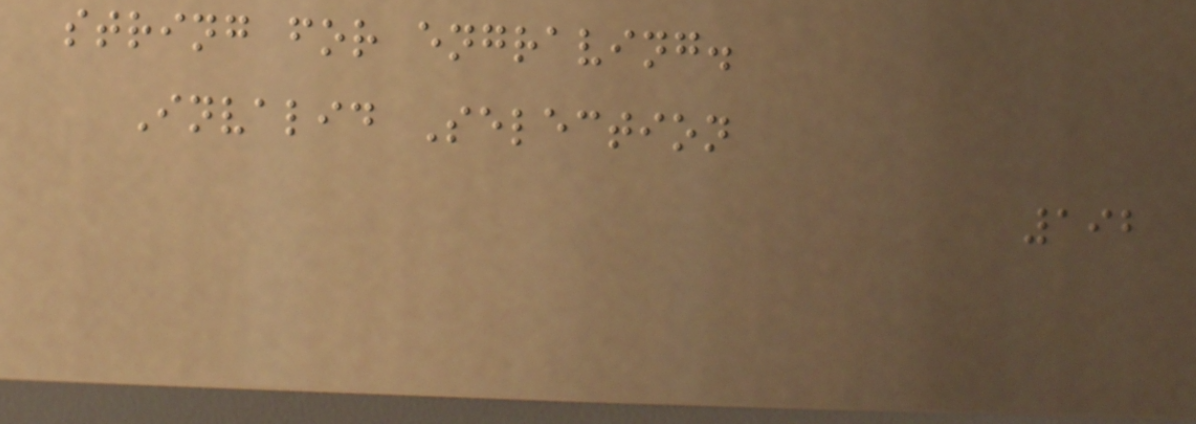string for engraving.
Invalid Selection
192
